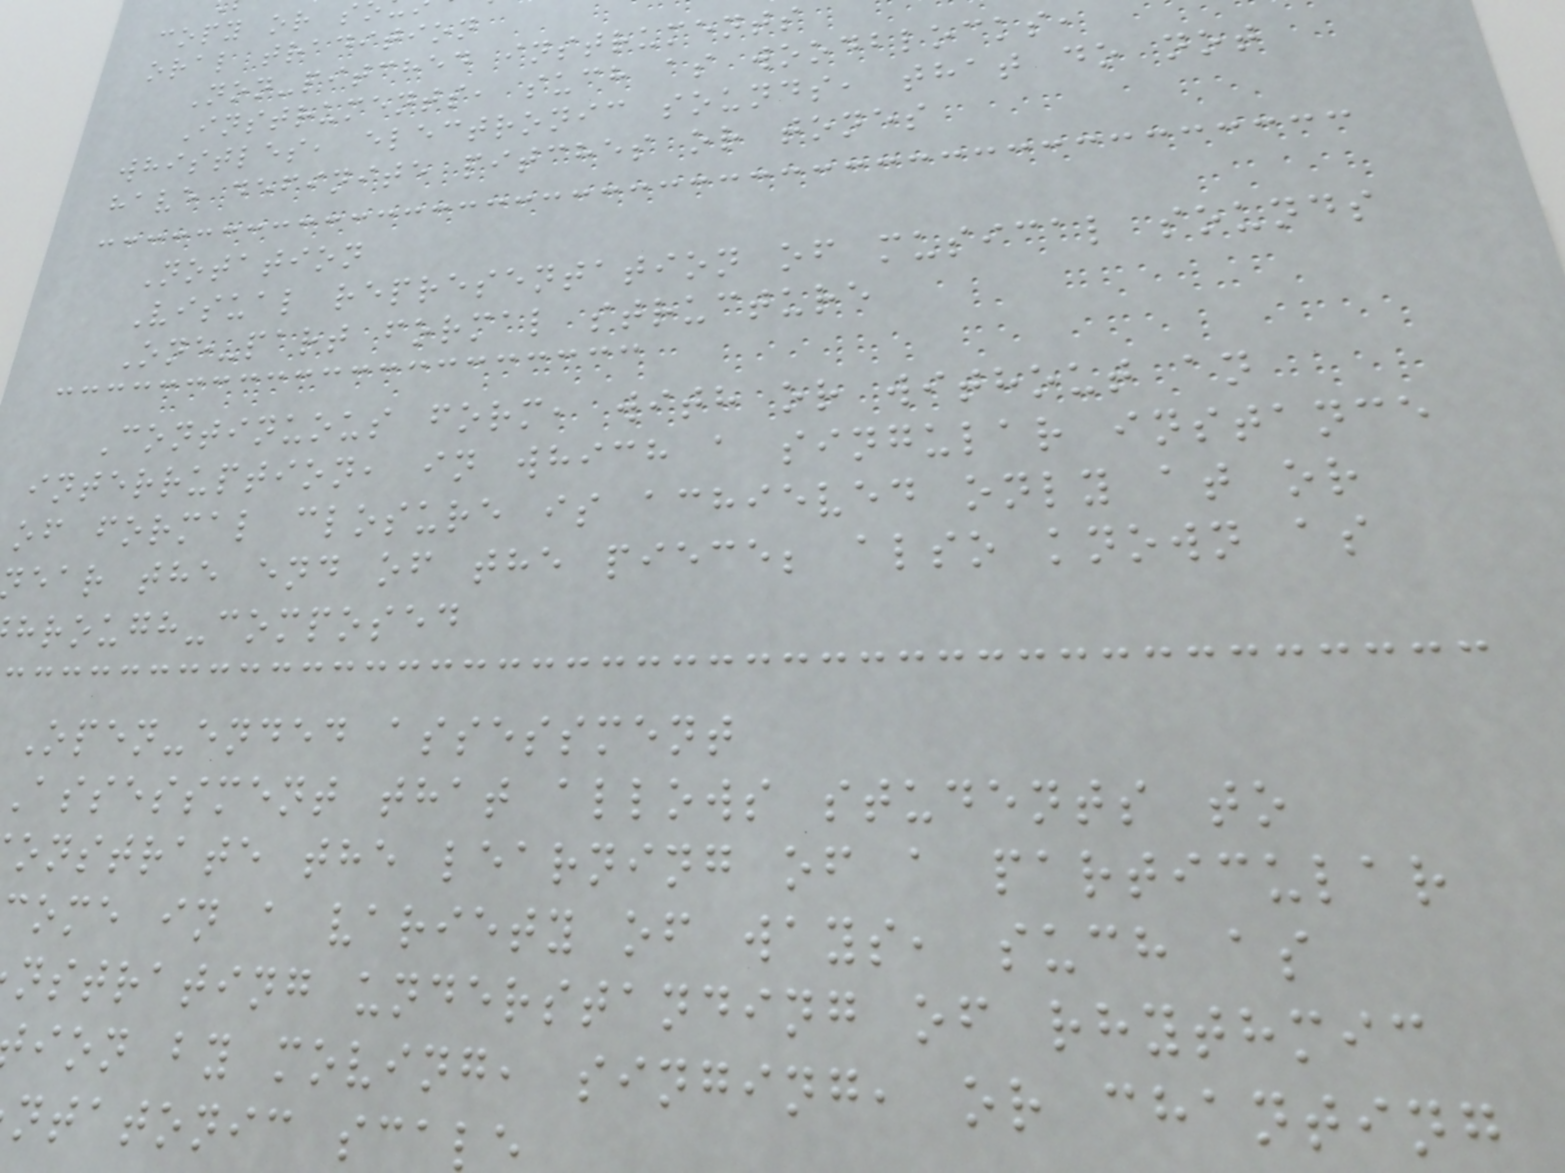oral tradition
Non-pitched instruments
Instruments, such as woodblocks,
whistles, electronic sounds, that do not
have definite pitches or tones
Notation
Visual representation of musical sounds
One-part formal structure
Continuous form, with or without an
interruption, in which a singular instance
of formal closure is achieved only at or
ear the end of the piece; also known as
hrough-composed
Open-ended assessment
assessment that allows students to
onstrate the learning of a particular
ome in a variety of ways, such as
nstrating understanding of rhythmic
ion by moving, singing, or chanting
ntatonic scal
